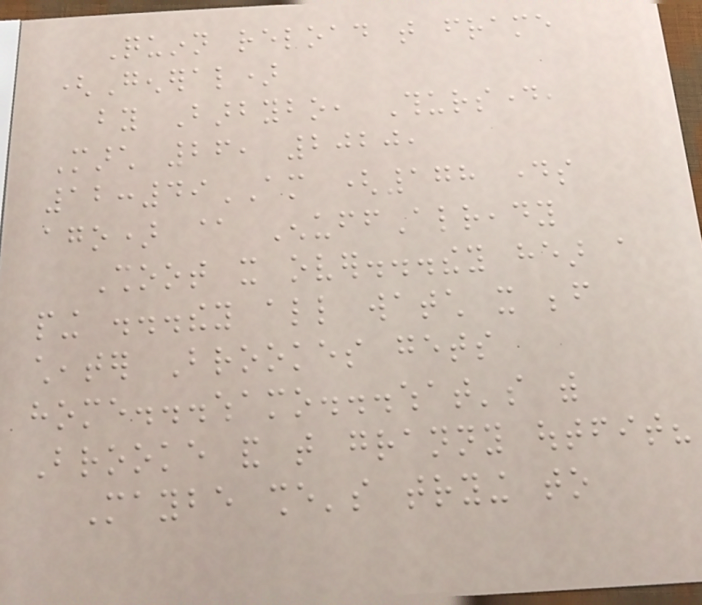Quinn reload that frame
(General)
by Barbybo, Thursday,
March 26, 2020,
12:49AM (178 days
ago) @ EnuffAlready
Shoot it over...they hear a
ping ...they all watch it before
cheater Brookes gets
home...whamo...what's with
Brooke and that granny outfit?
Maybe she's trying to
